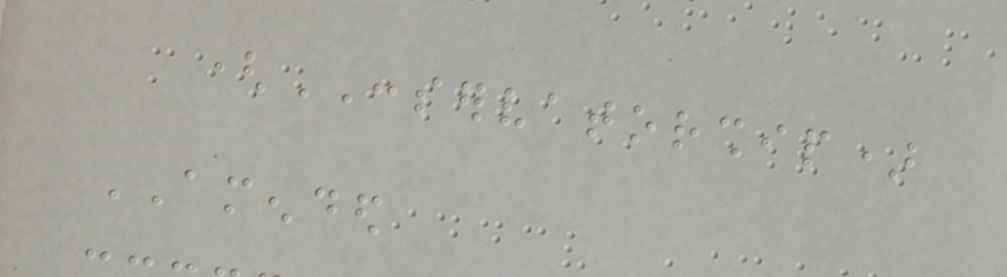(CONSERVATORSHIP)
AMENDED
